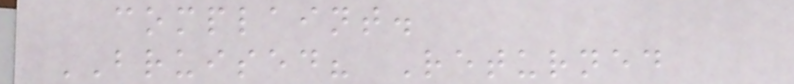complaint.
BRUISED? Returned
